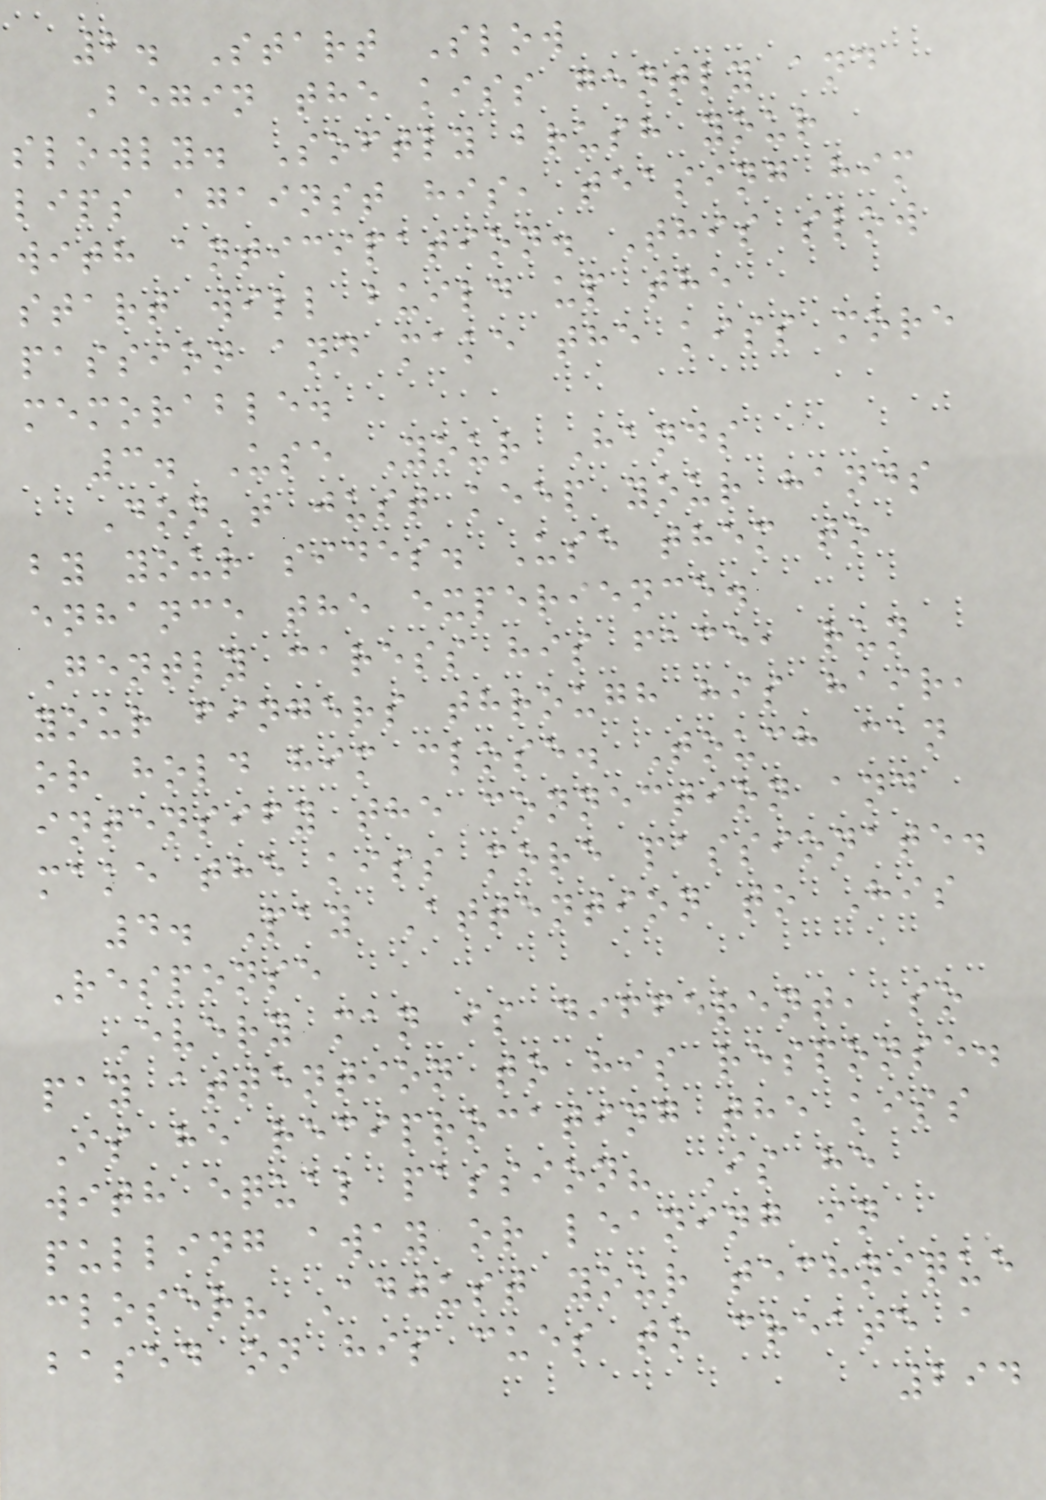2. Start Slow
Begin the kiss gently and
slowly. Softly brush your
lips against his, teasing him
with anticipation. This slow
start will build up the
passion and make the kiss more
memorable.
3. Use Your Hands
Don't just keep your hands
by your sides. Use them to
enhance the experience.
Gently caress his face, run
your fingers through his hair,
or hold him close. Touch can
intensify the connection and
make the kiss more passionate.
4. Pay Attention to His
Response
Every man is different, so
pay attention to his response.
Is he reciprocating the kiss
with equal passion? Is he
pulling away or leaning in
closer? Adjust your technique
based on his cues to create a
294
